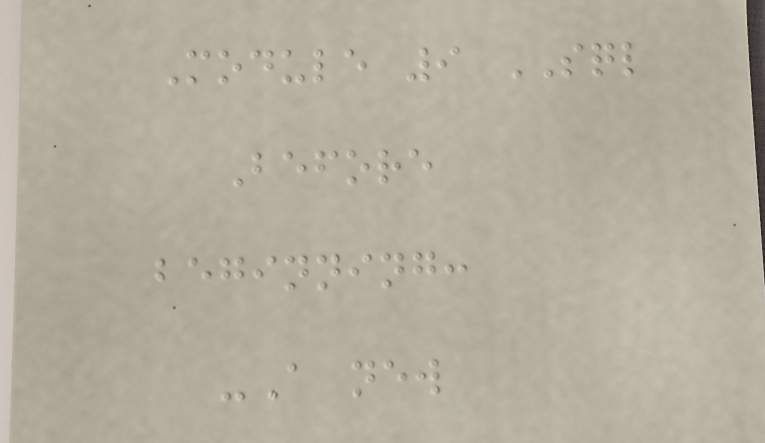Module 9 SQL
Before
beginning:
-A new
